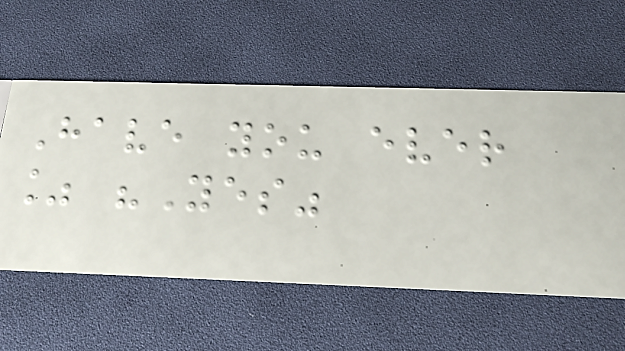Have you ever
% "Yes"
